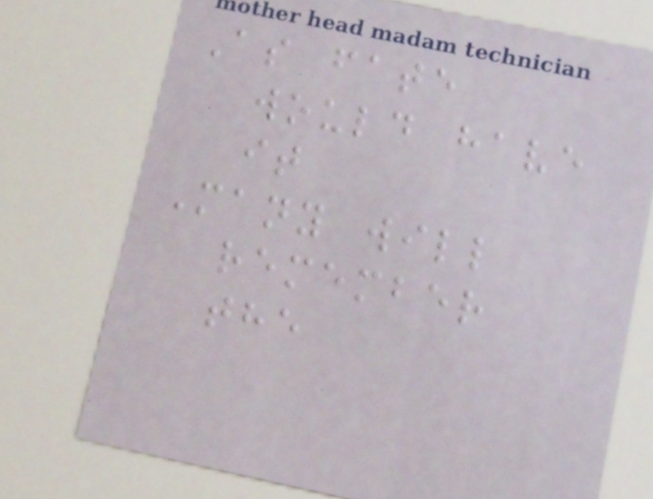As fate
would have
it
Many will
remember
the
